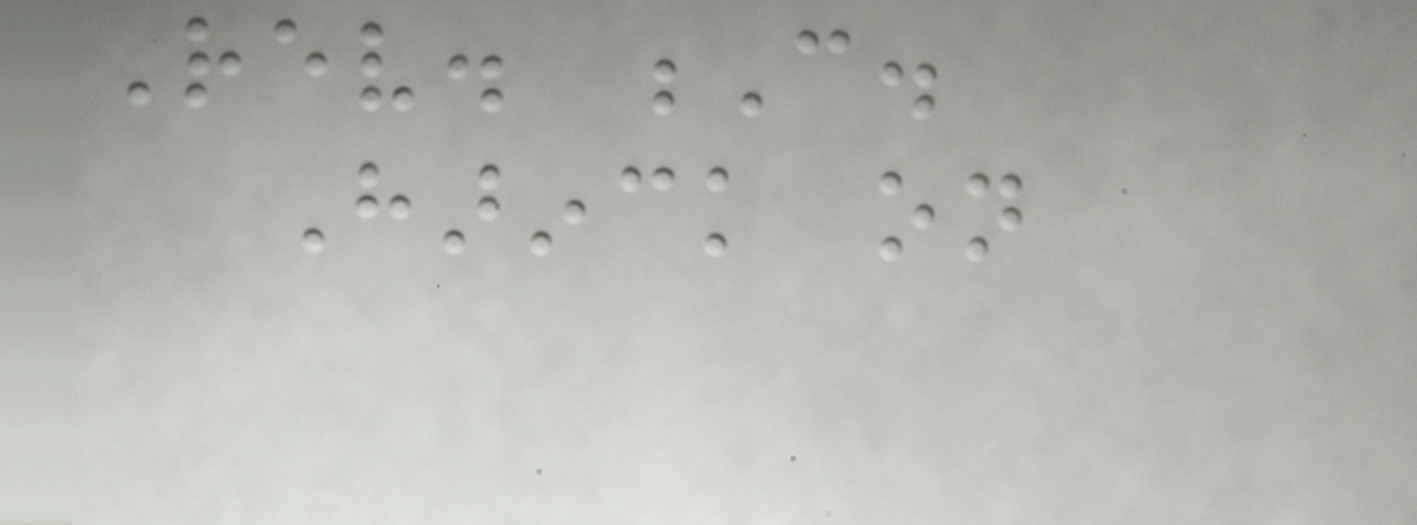Rev. C.
Harinck on
